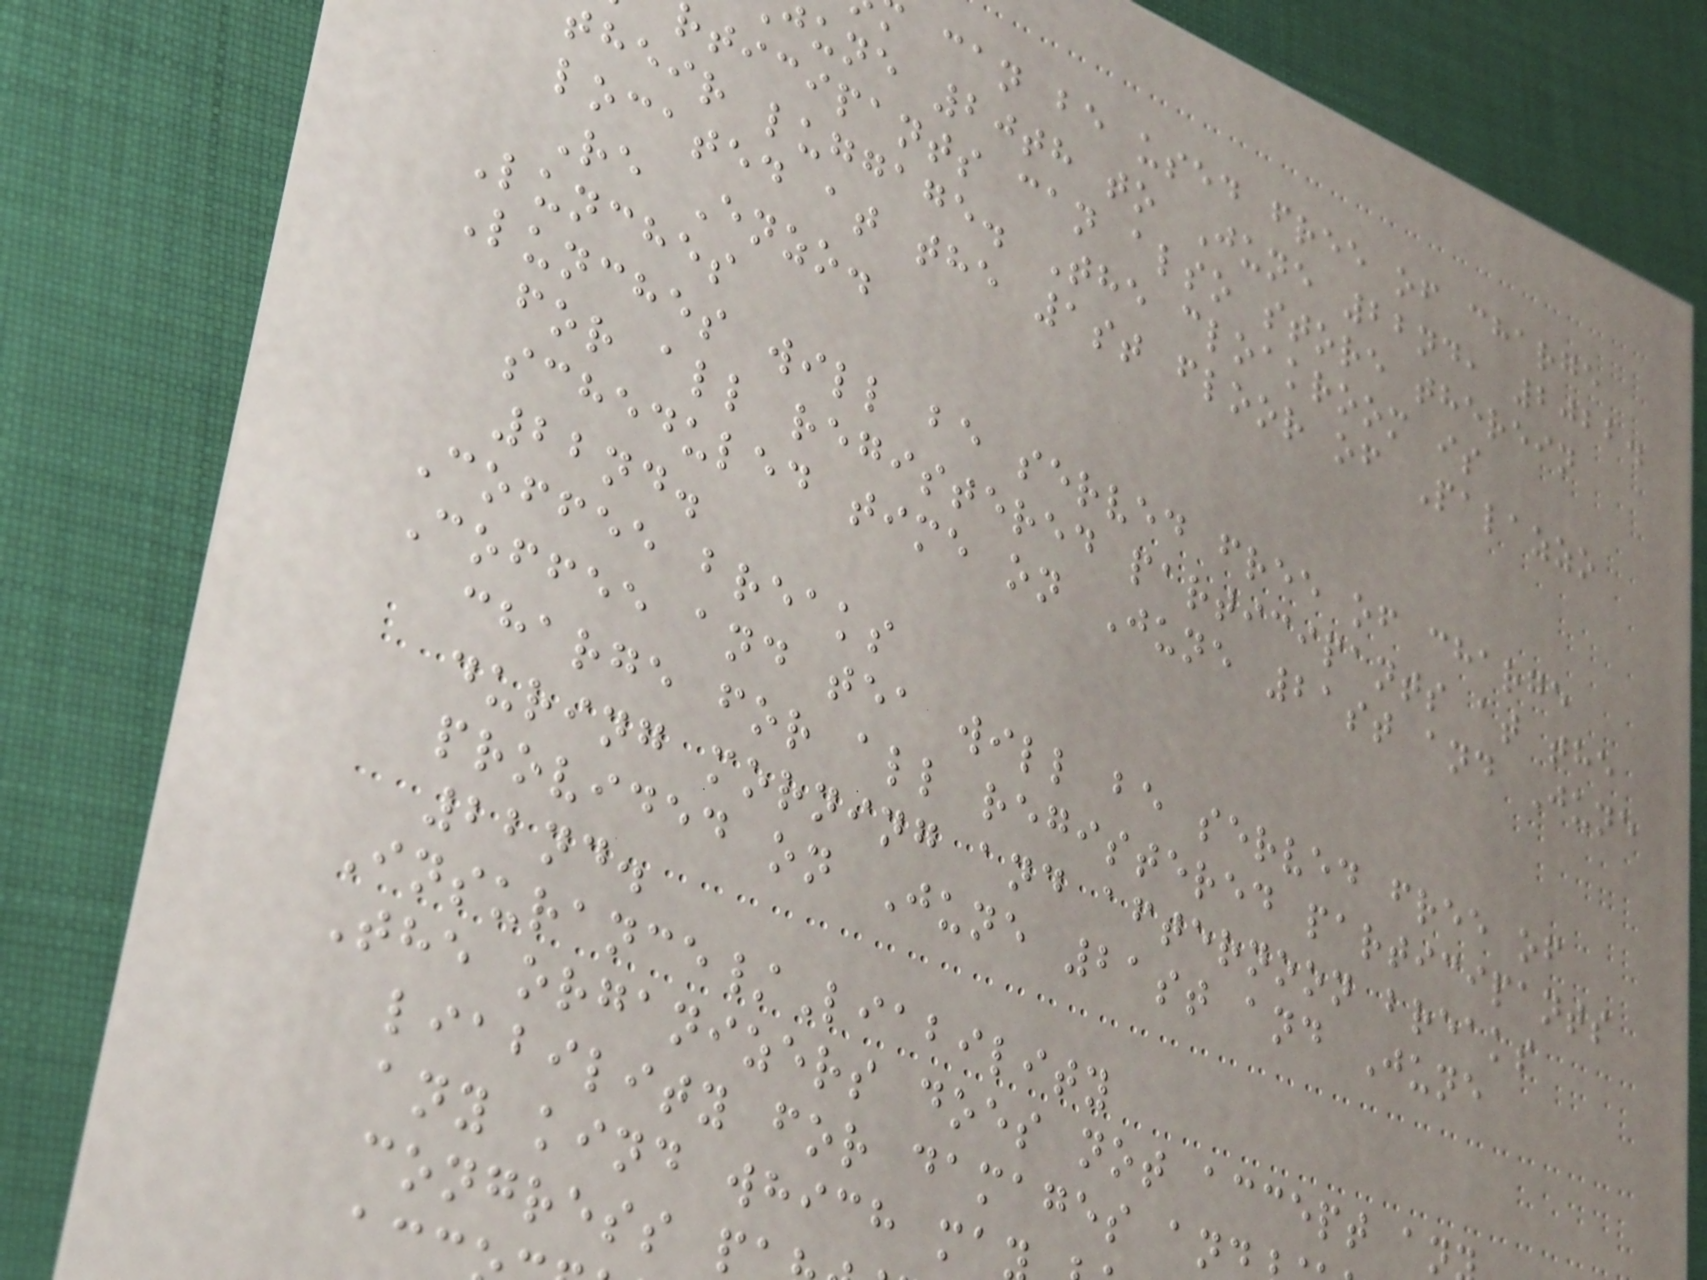can be used free of charge
une 20th to June 22nd, 2022.
rticipants can also store therein
their luggage. The cloakroom is
located at the 1st floor of Palazzo
Re Enzo.
Lunches
Lunches will be served free of charge
for all registered participants at the
scheduled time on June 21st and June
22nd.
Coffee breaks
Coffee and tea will be served free of
charge for all registered participants
during morning and afternoon breaks
provided on June 21st and June
22nd.
Insurance/Liability
The organizers does not accept an
liability for damages an
any kind which ma
congress p
